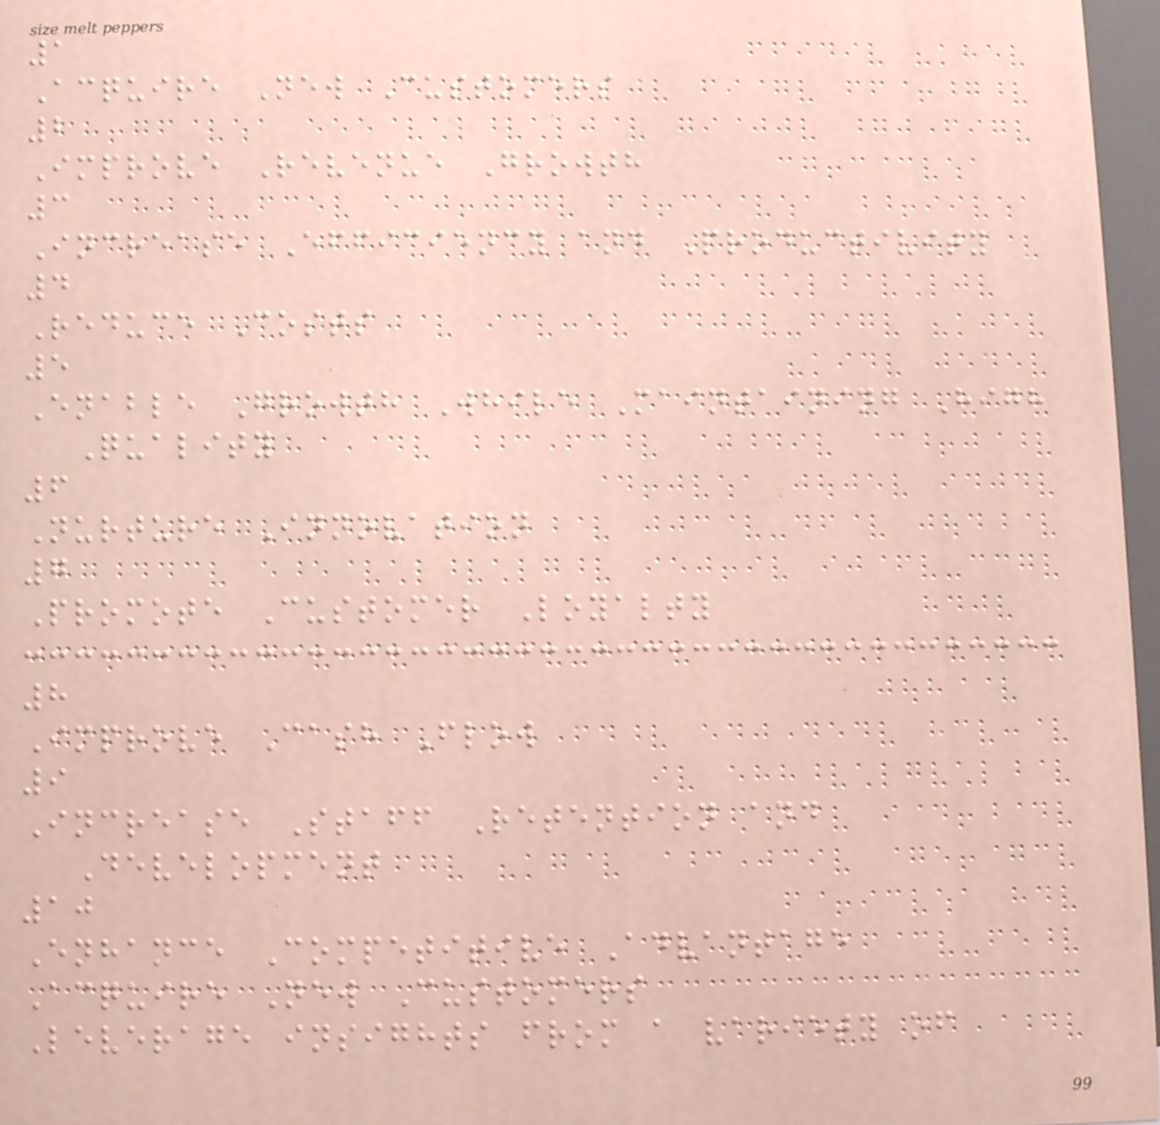1
Acquire New Customers
2
Improve Revenue Growth
3
Increase Efficiency and Productivity
4
Reduce Costs
5
Enable Growth While Maintaining High
Quality
6
Nurture Innovation
7
Promote Customer Loyalty
8
Improve Cash Flow
9
Increase Staff Retention and
Development
10
Enhance Competitive Advantage
Acquire New Customers
Leverage insights from a variety of
